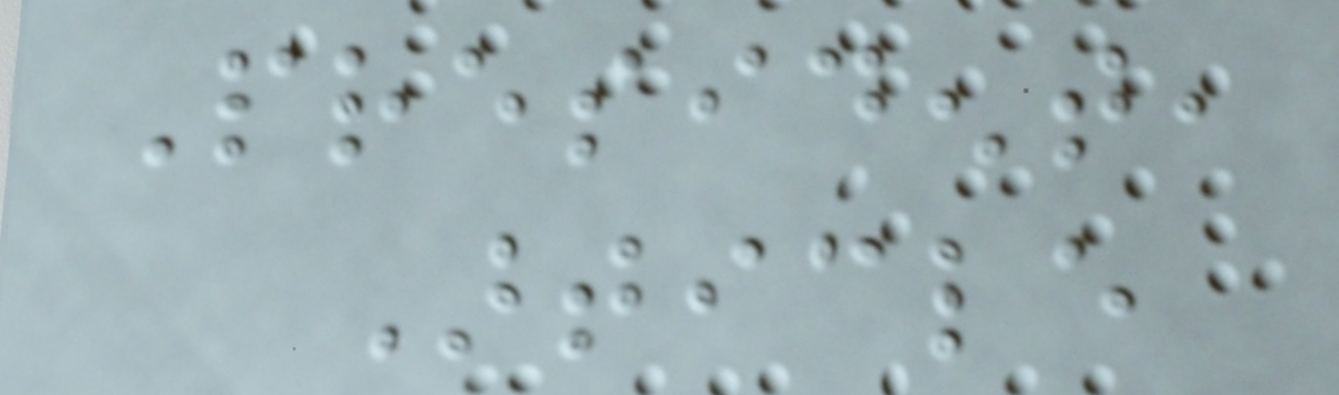President,
Article
